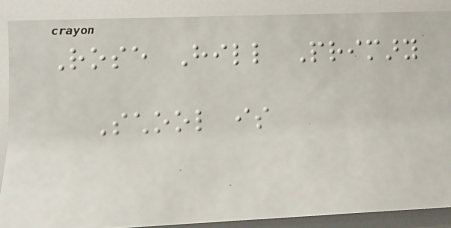Rose Hill Primary
School is
